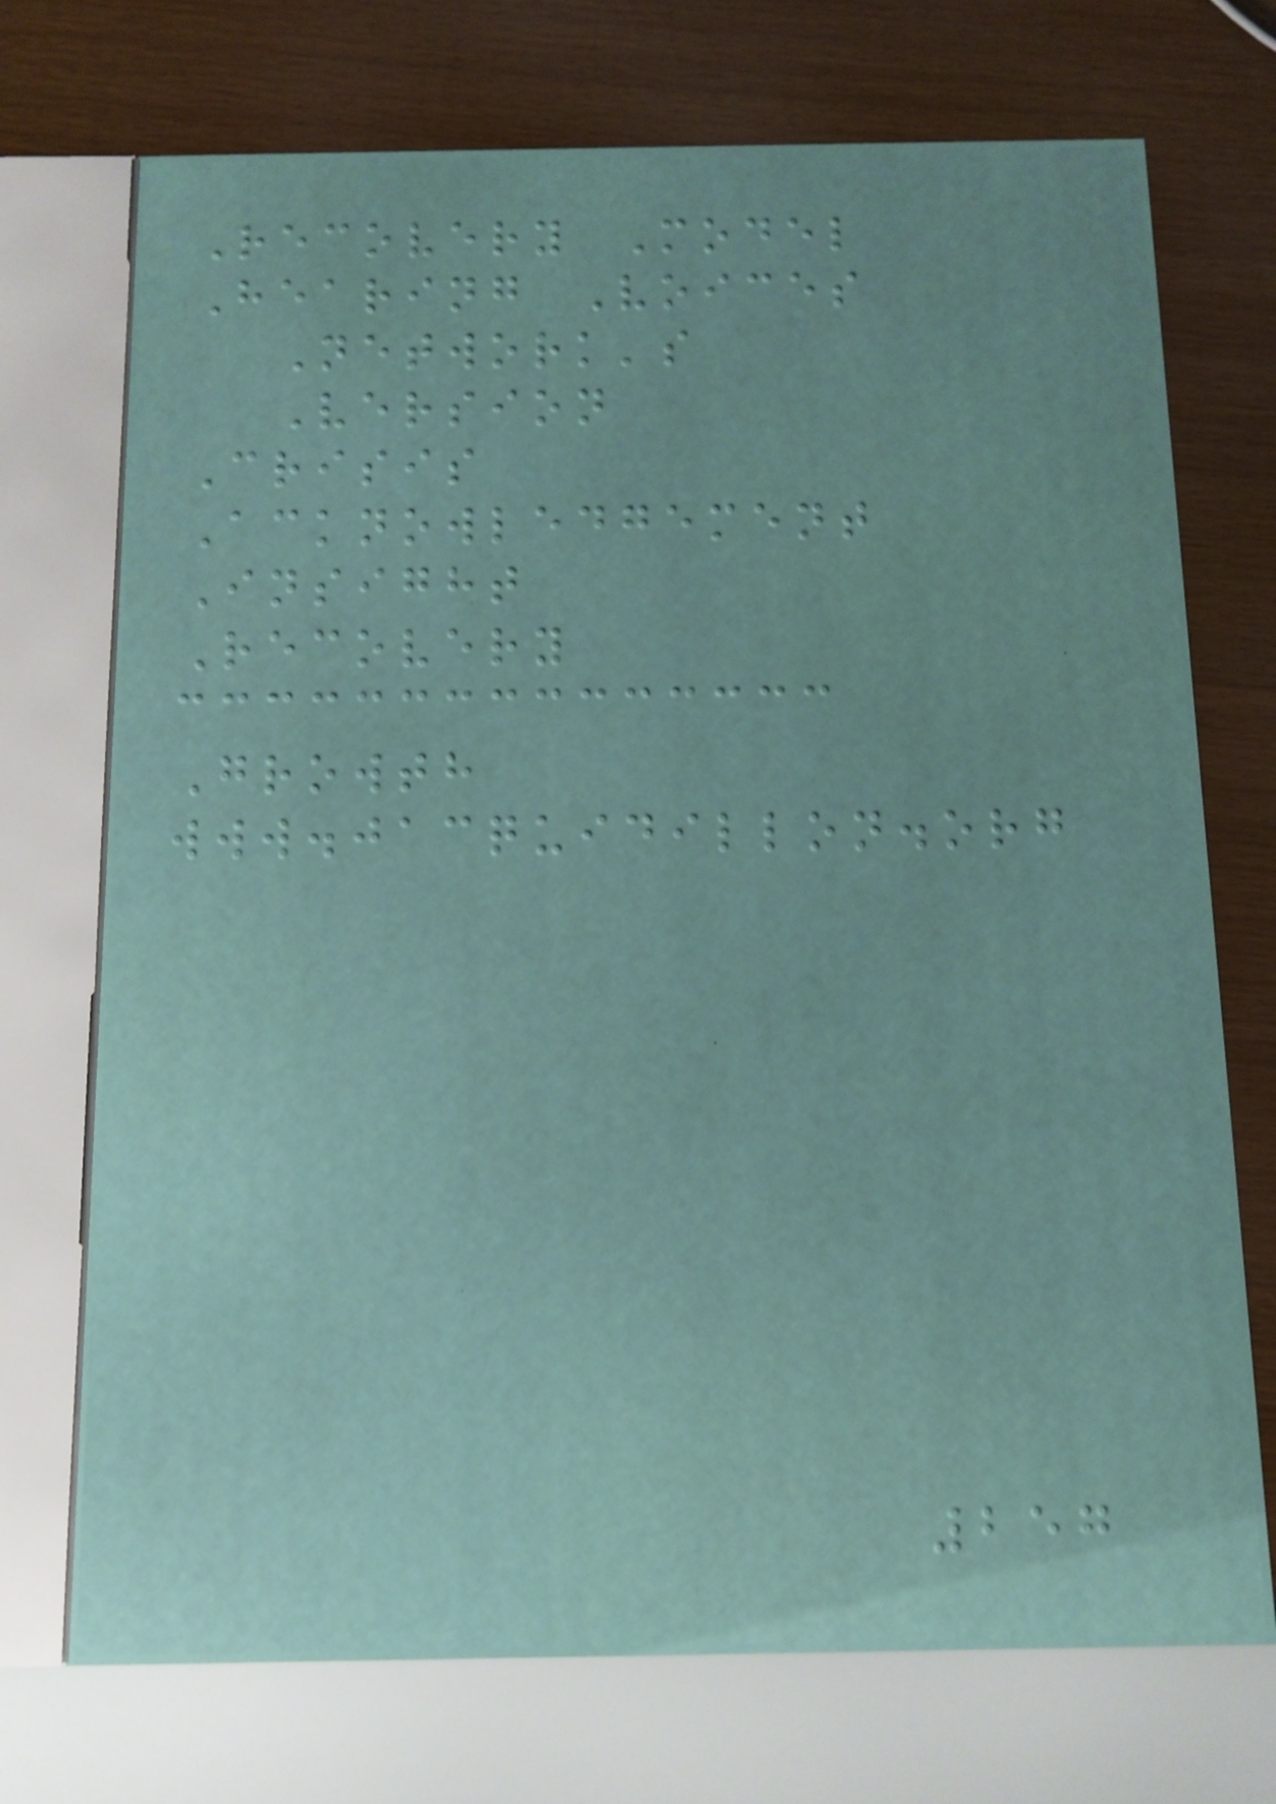Recovery Model
Hearing Voices
Network's
Version
Crisis
Acknowledgement
Insight
Recovery
Growth
www.jacquidillon.org
257
